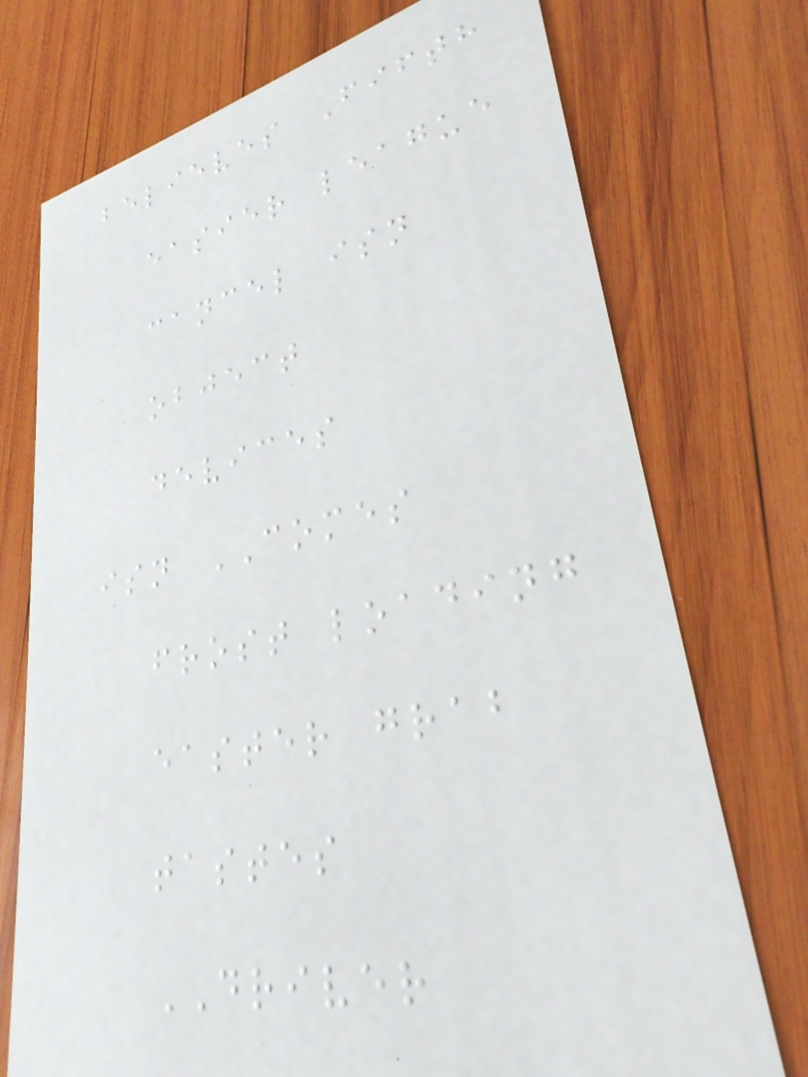believes Fifth
easier league
cancel isn
object
devices
isn COMES
frost loading
easter grab
tastes
DRIVER
